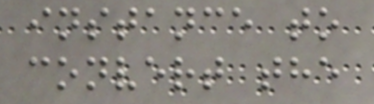instance to
convert the
